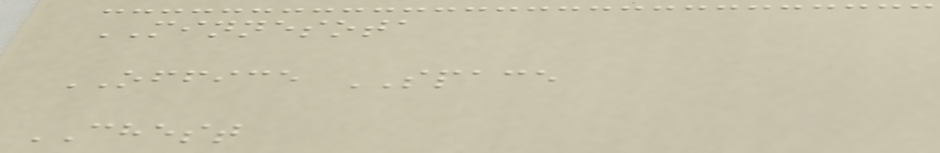MINNESOTA
OFFICE SPACE
CHEST
